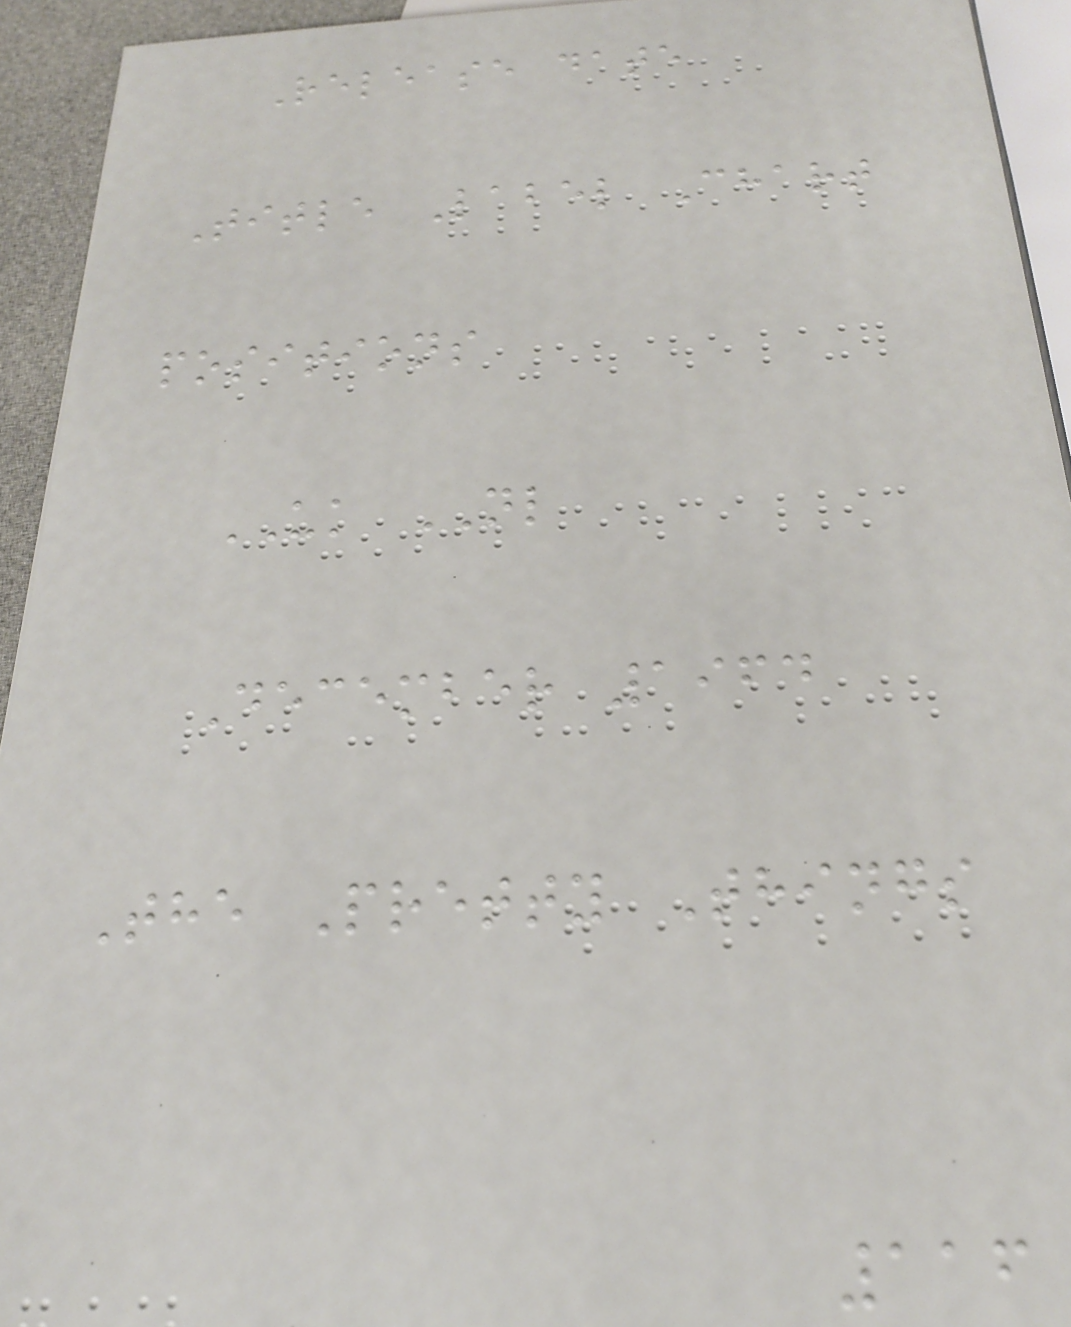Release date
Title Label Chart
positions
UK NL
December 1964
The Pretty Things
116
